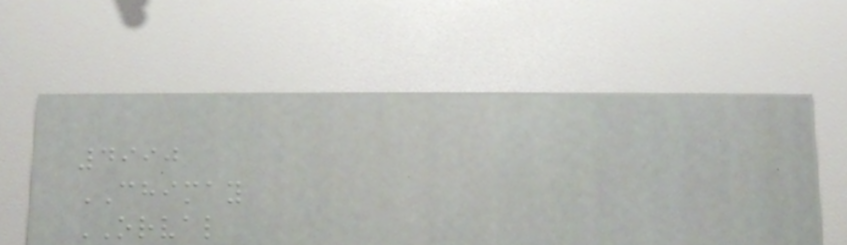4990
CHIMAY
ORVAL
